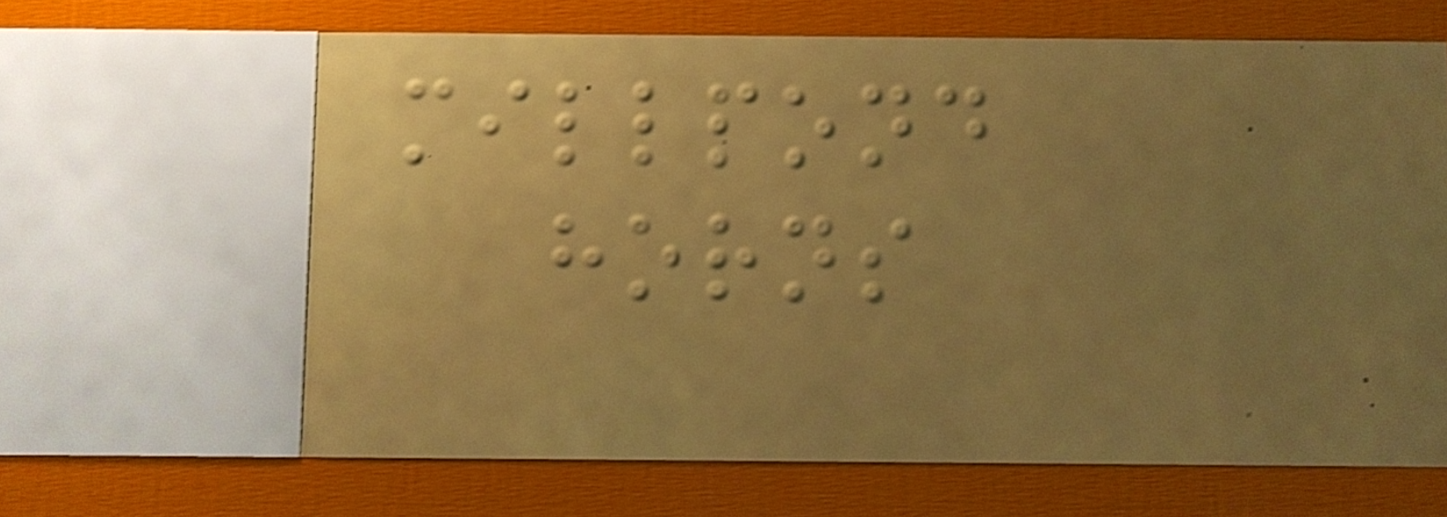millpond
horns
